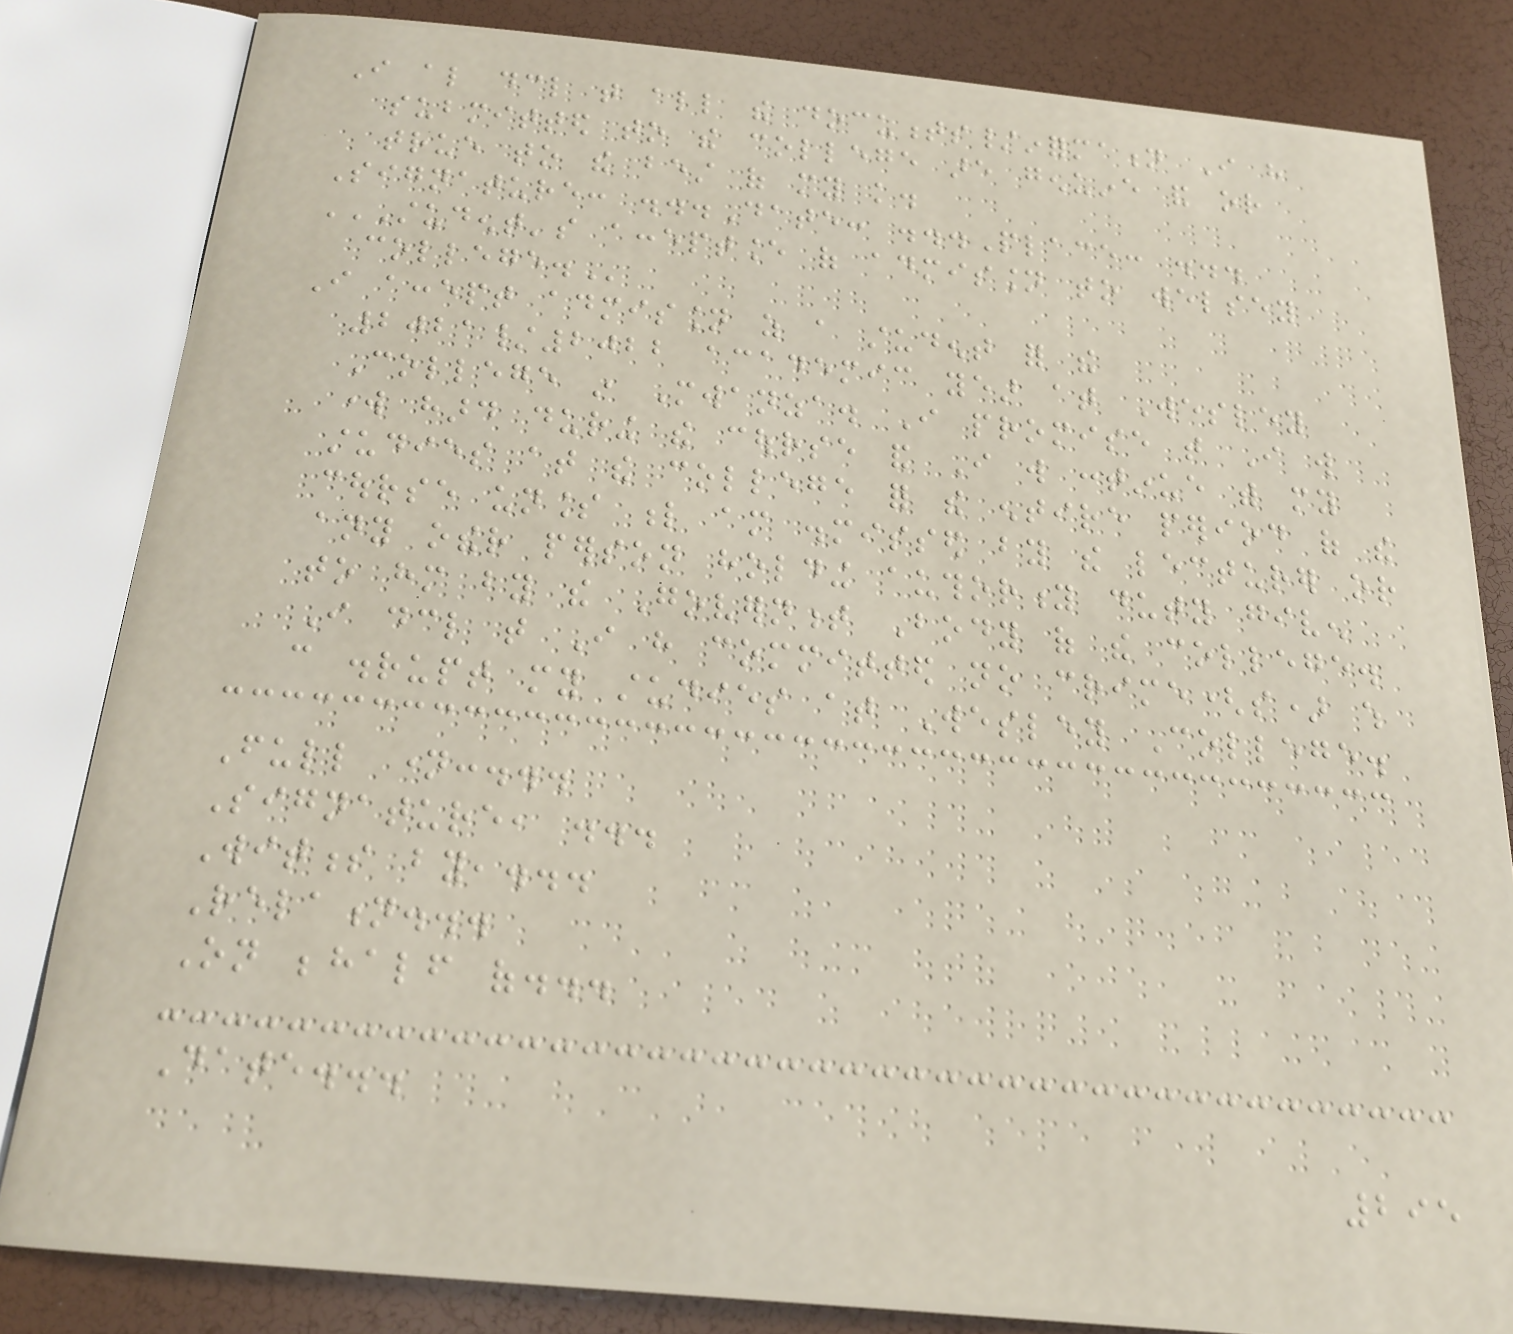I also declare that all the documents/information I have
submitted to the college are genuine and or
true to the best of my knowledge.
Signature: ...Date: ...Place: ...
STUDENT'S ACCEPTANCE OF ADMISSION TO WELSEY
COLLEGE.
I accept admission as a student for the
2021/2022 academic year at Wesley
College in Mwanza. I promise that I will
work hard during the course and I will continue with my
studies at the college for the entire period of the
course unless l am dismissed by the lecturer or
any other person holding authority duty given
to him by the Government Body of the college.
I declare that I have committed no crime(s) which
can disrupt my studies at Wesley College.
Full name:...
Signature, ...
Witness by,...
Relation...
On behalf of...
Date...
295
